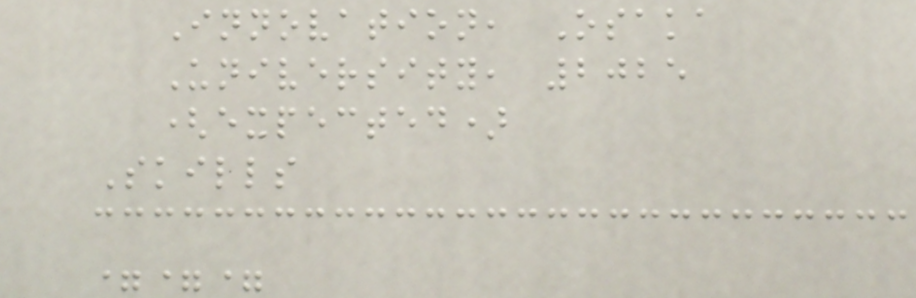Innovation, Osaka
University, 2025
(expected)
Skills
===
